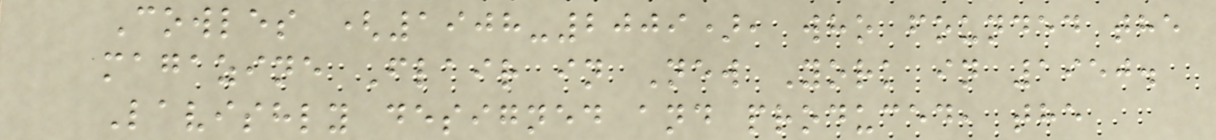Cowles (1908-2009), who founded the
magazine Flair in New York in 1950.
Lavishly designed and produced, the
